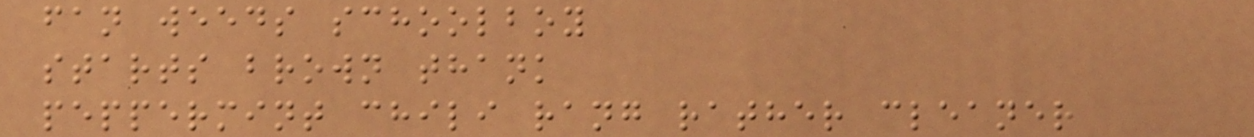fan weeds schoolboy
starts brown thank
peppermint chili rang rather cleaner
